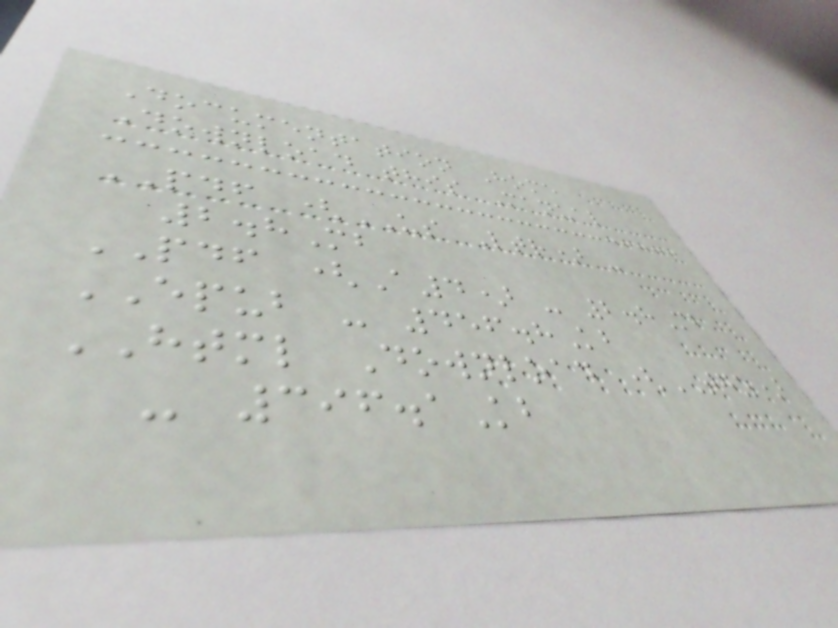Documentation Home
Download this Manual
PDF (US Ltr) -
2.8Mb
PDF (A4) - 2.8Mb
EPUB - 456.8Kb
HTML Download (TGZ)
- 396.1Kb
